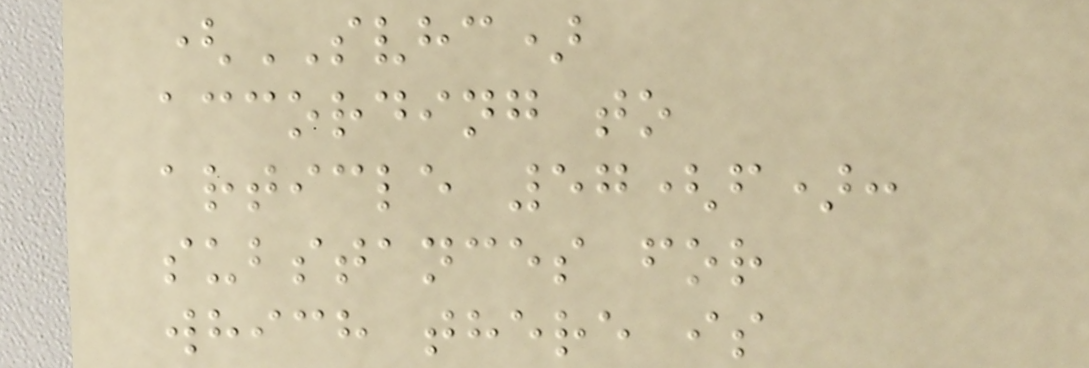(SVHC)
according to
article 57(f):
substances for
which there is
